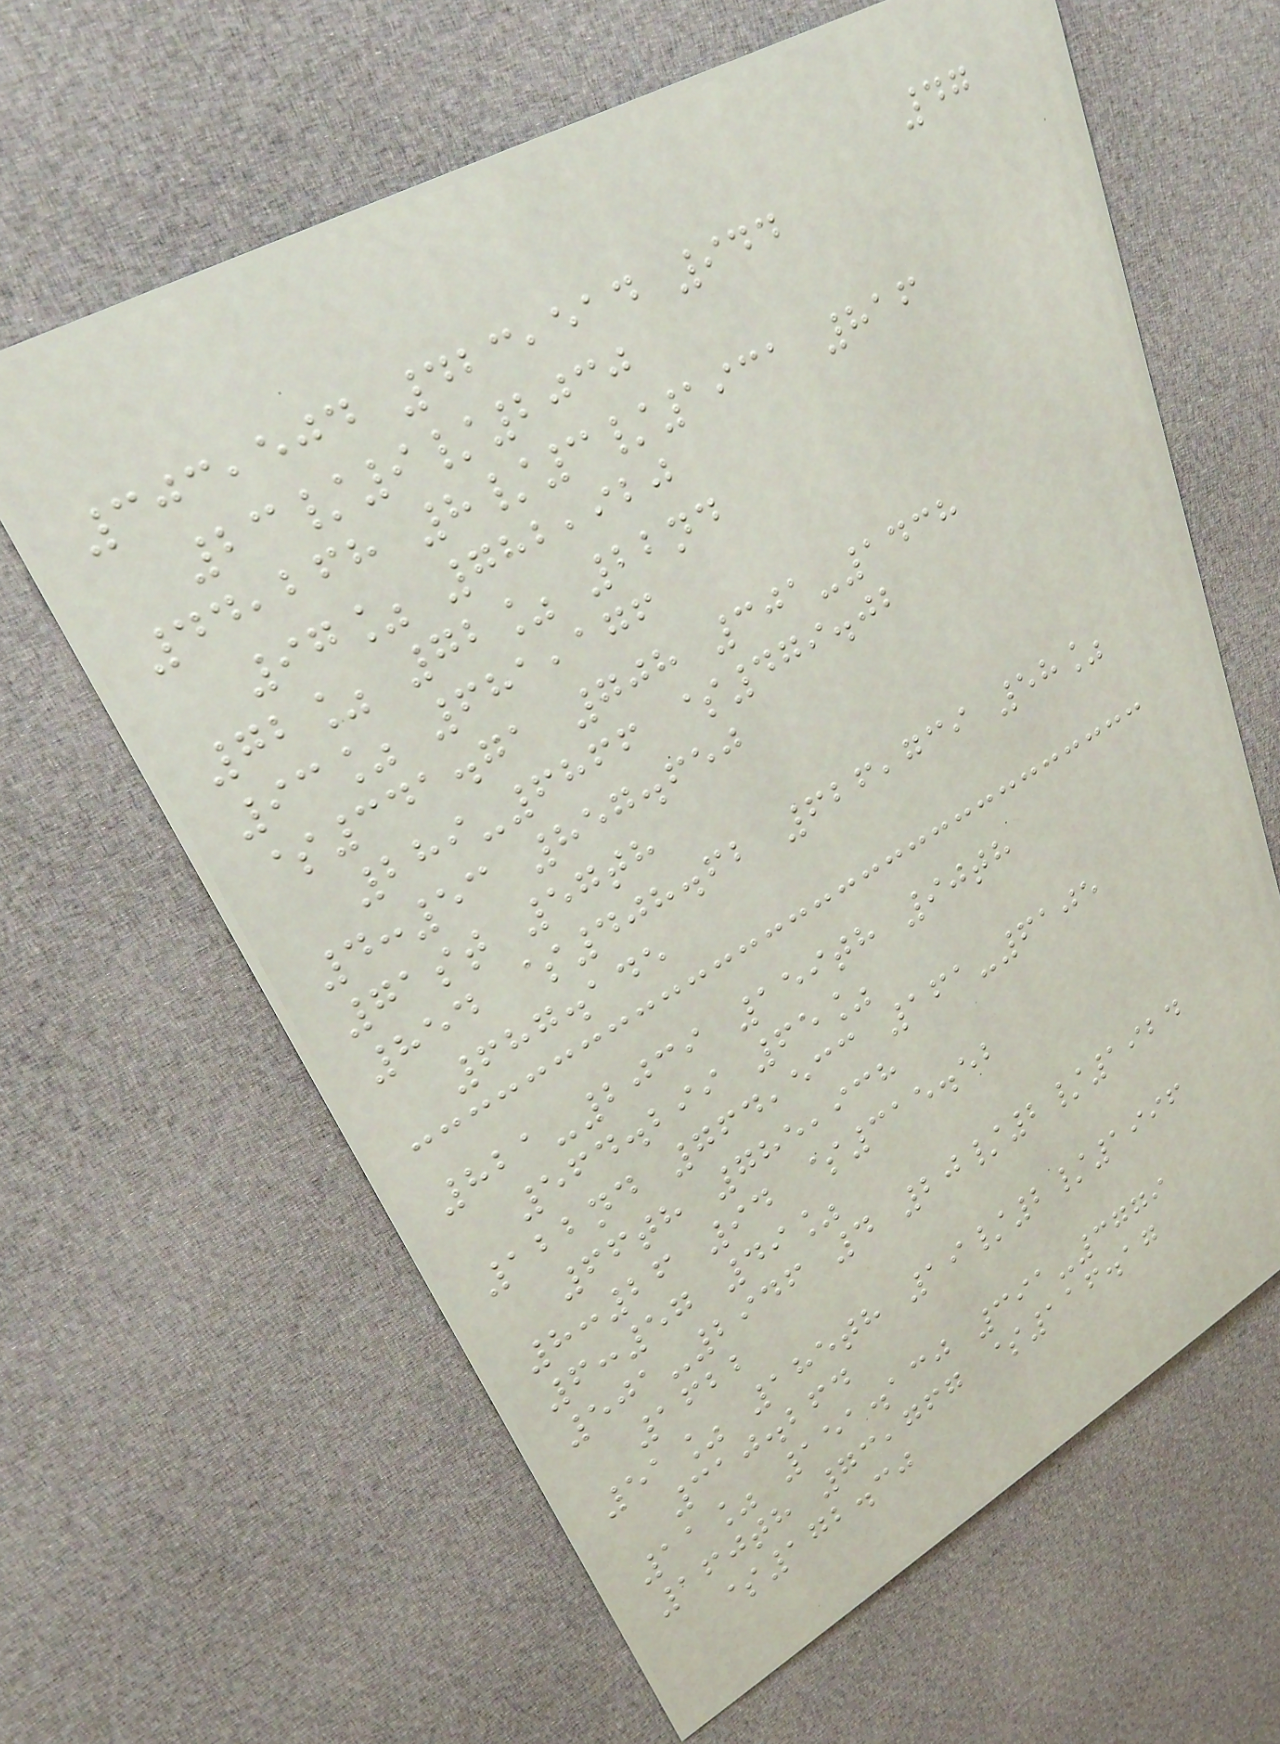47
303,504 423,514 944
23/9/2030
44,268 8/3/1931 816
97% 782,920
72% 72% 22nd
93% 681,176
$341.71 708 301-1438
289-6866 $479.02
4:53 857.650
71st 57th
854 $408.62 626,739 58%
687.145
821-2039 159th 90th
564.299 65%
122nd 764,533 161-6105
66th 785,938
8:26 94 $315.52
6:57 49%
501-2946 4 20/2/1924
1622
51% 185th 19/2/1996
310.264
11% 151.130 391-3779
160th 73,767 $116.17
$172.30
